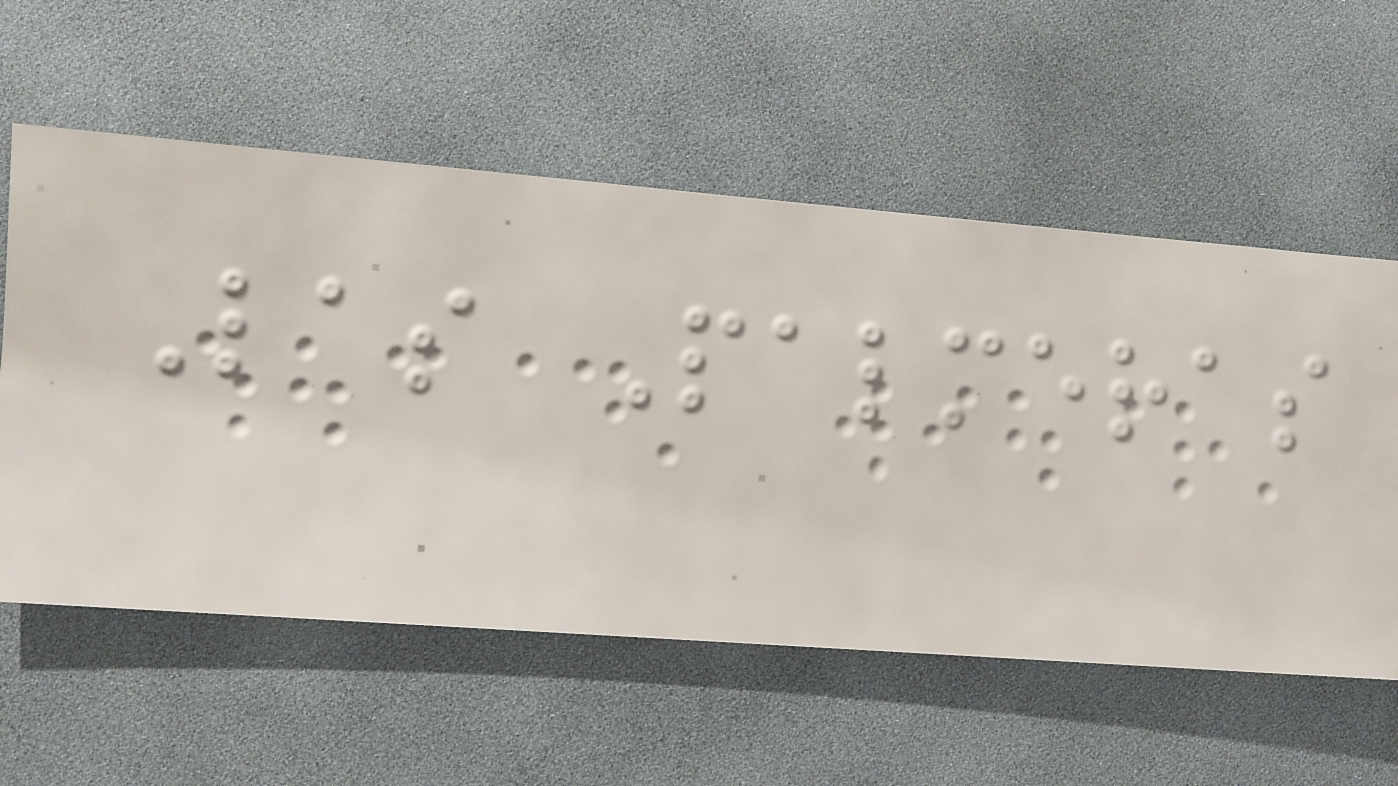Las Palmeras
